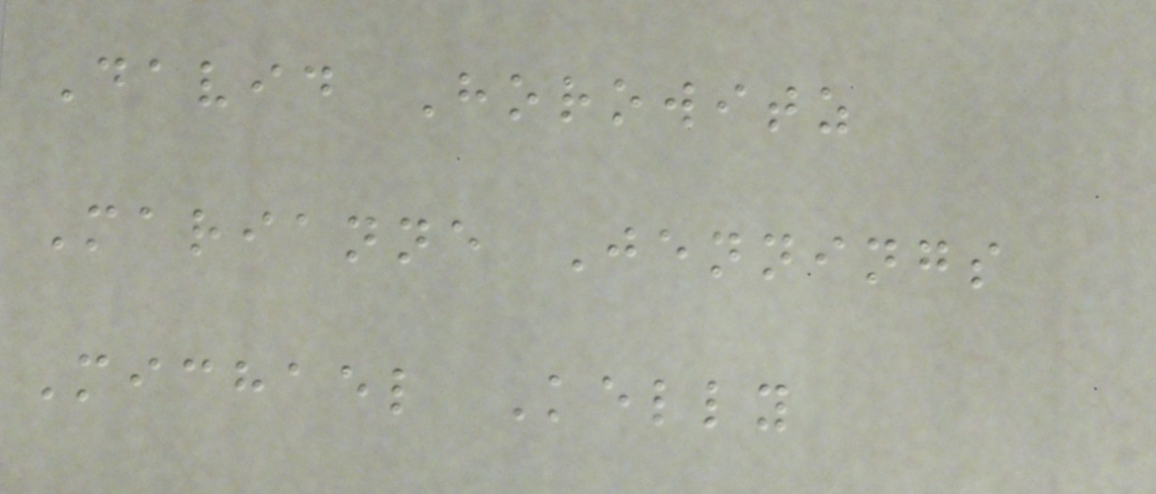David Horowitz
Marianne Jennings
Michael Kelly
